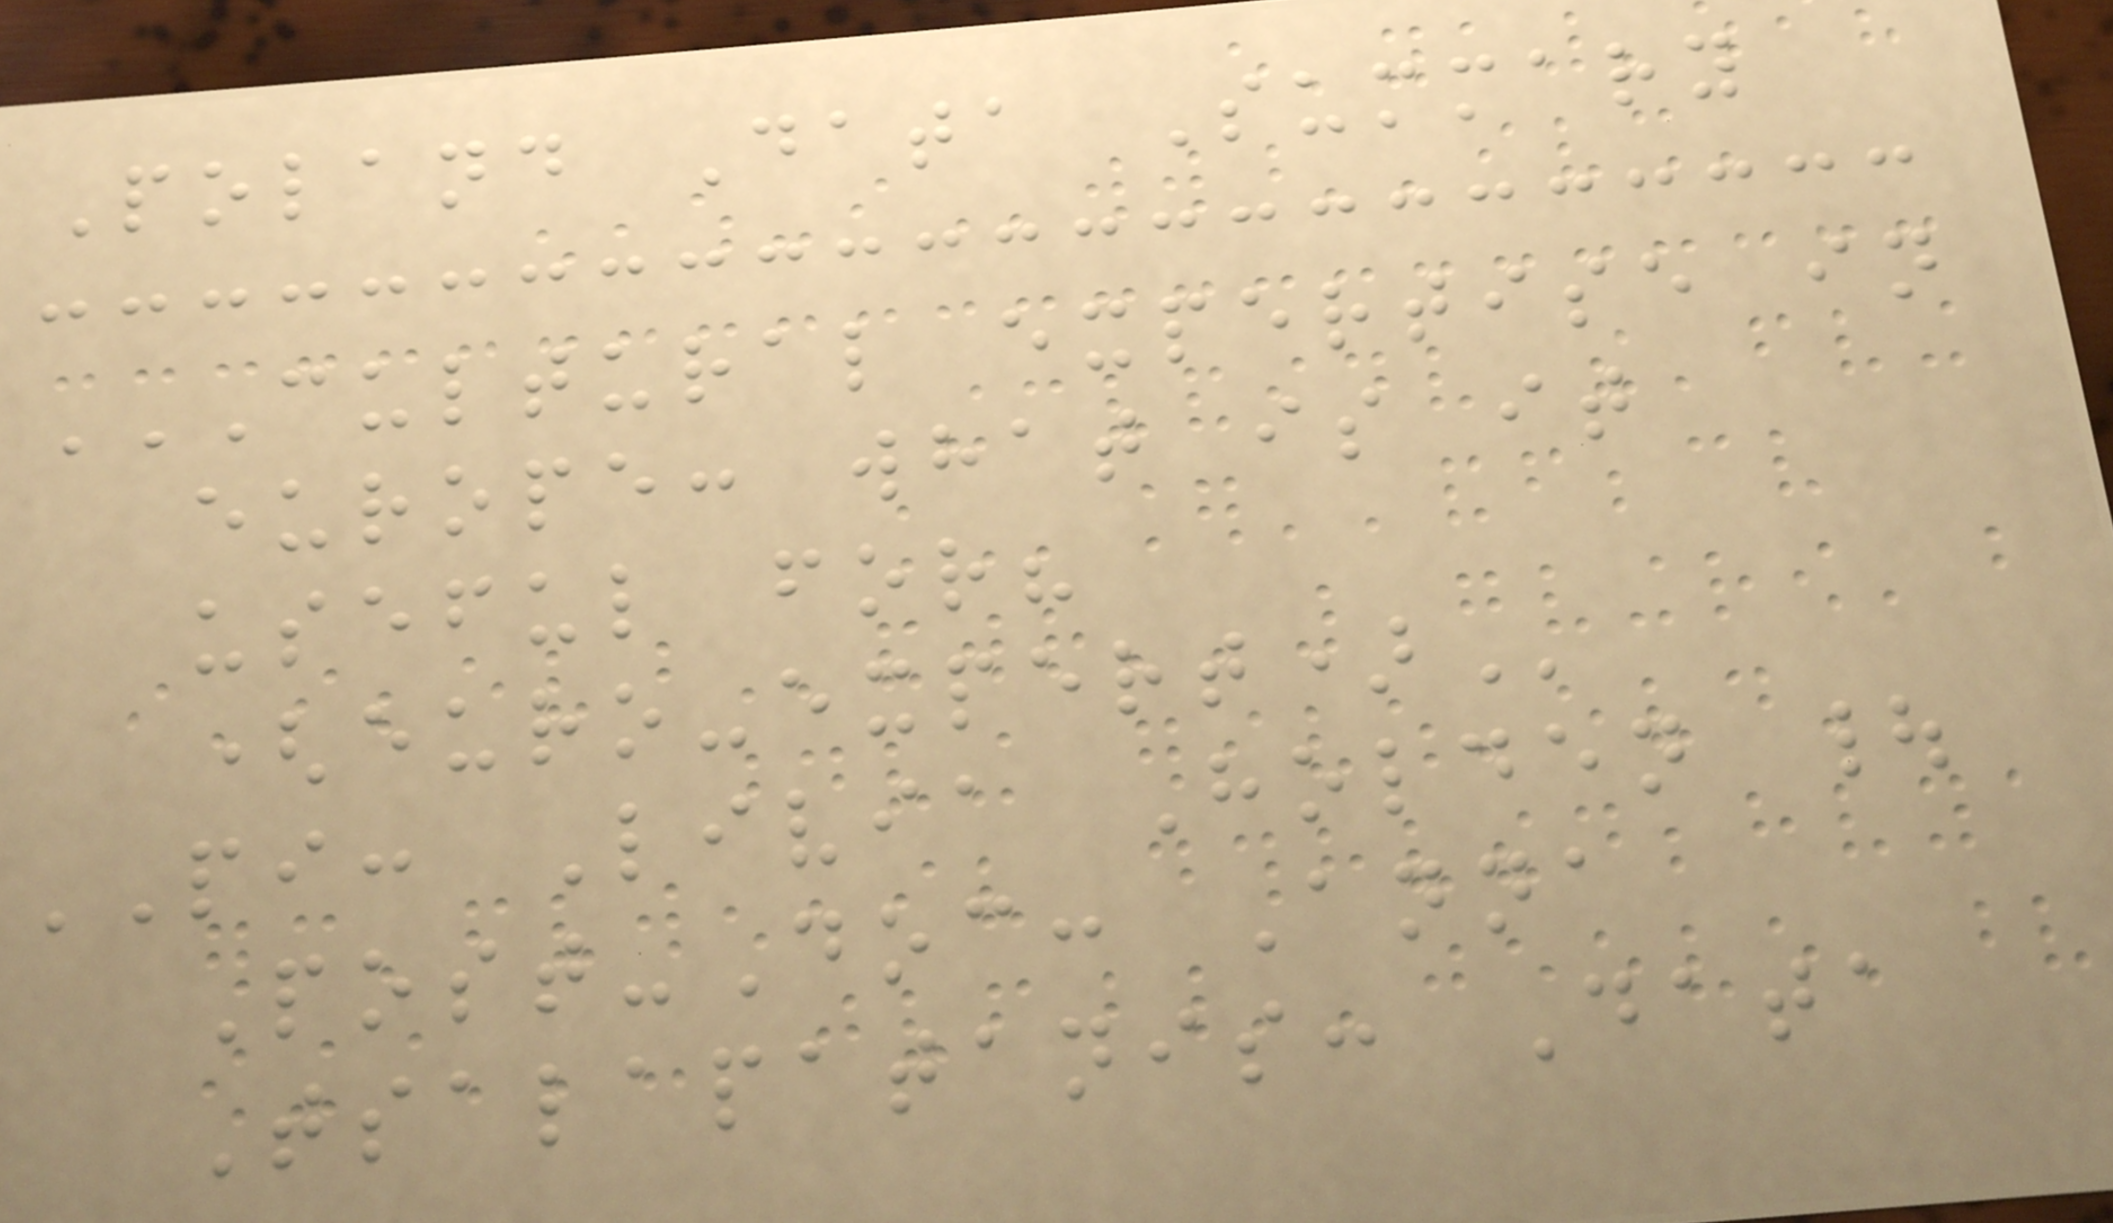Poland Data Summary
CULTURAL EXPERTISE IN
EUROPE: WHAT IS IT
USEFUL FOR?
(EURO-EXPERT)
PI: Livia Holden |
Post-Doc: Anna
Tsalapatanis: Data
